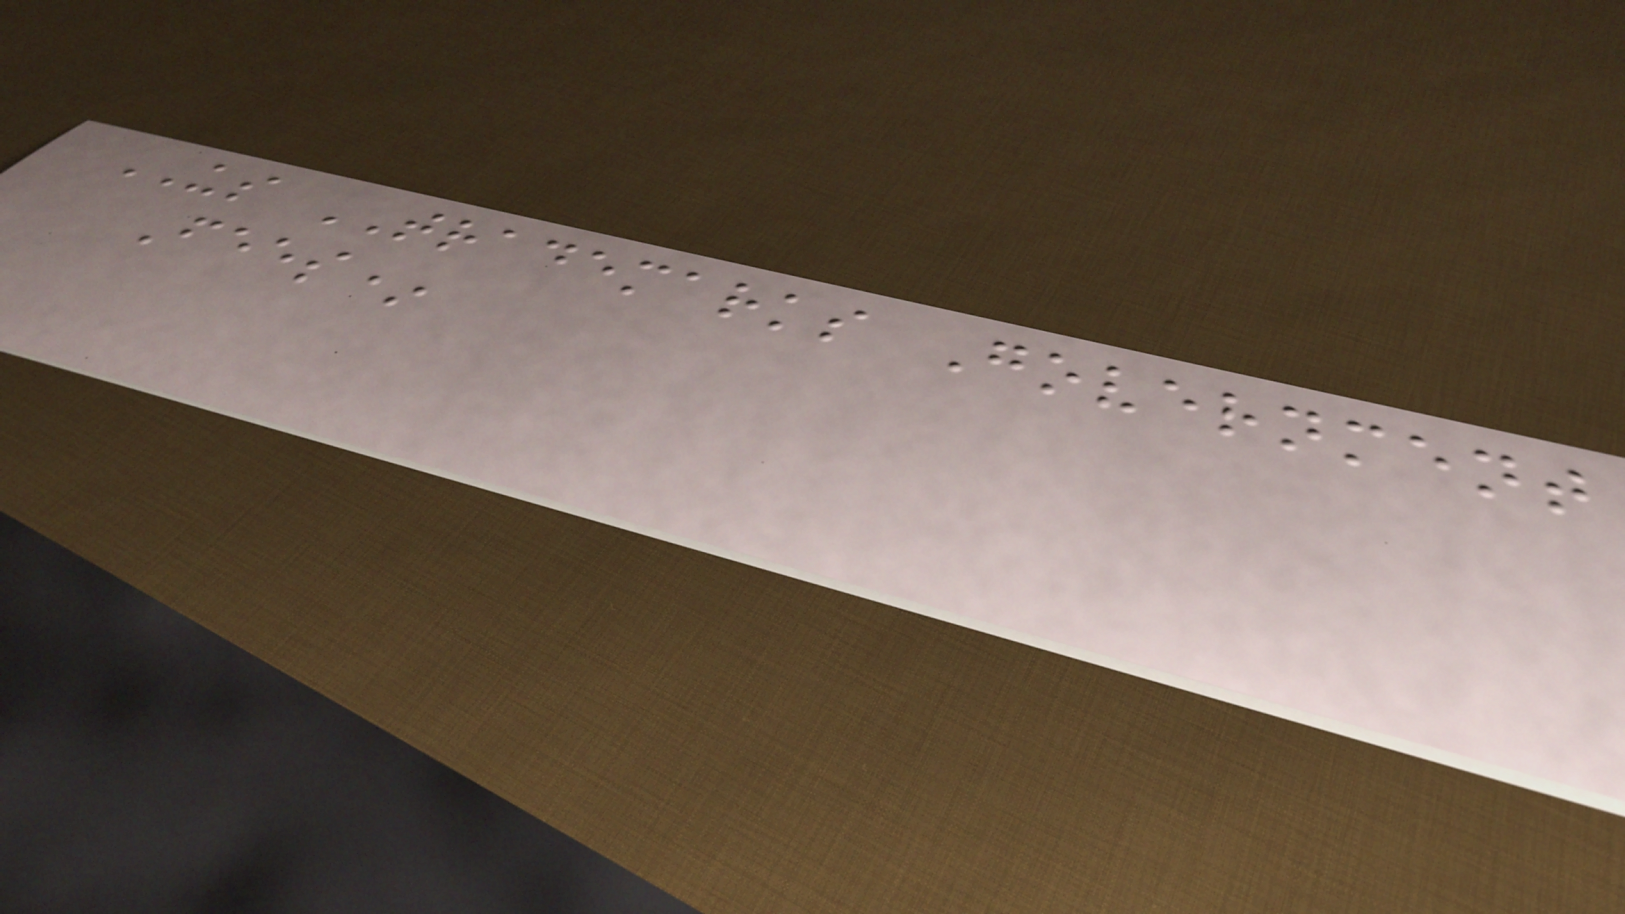US TRADEMARKS Government
Fees*
